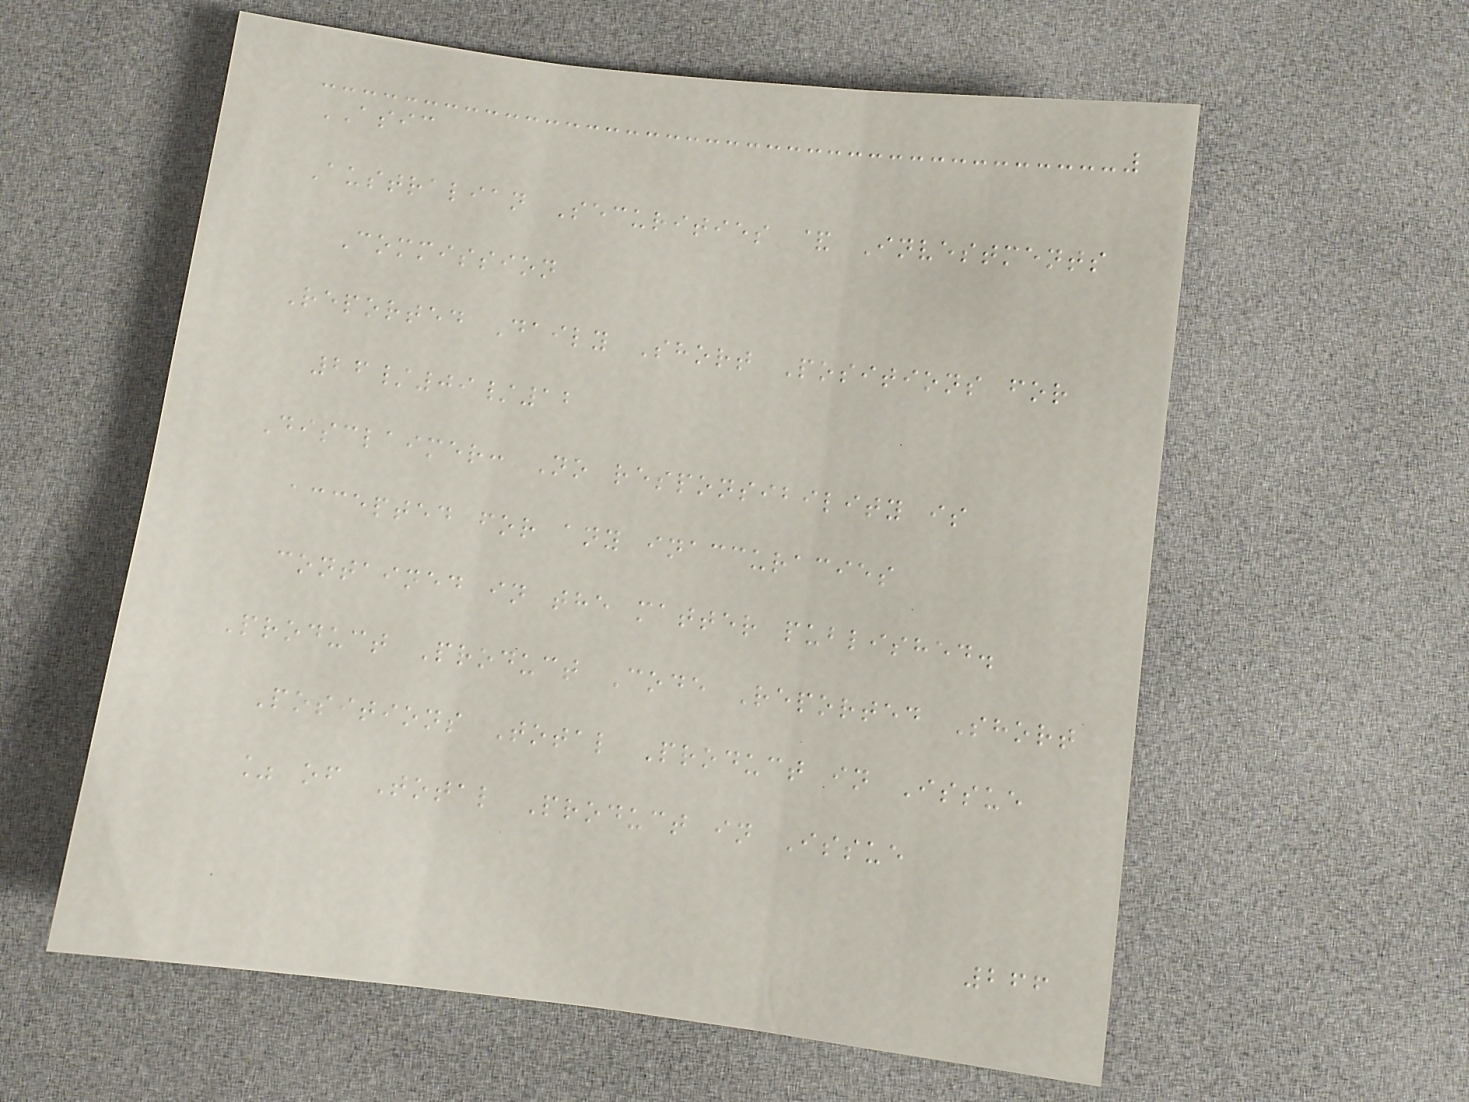ASIC
Australian Securities & Investments
Commission
Reported Daily Short Positions for
26/09/12
Disclaimer: No responsibility is
accepted for any inaccuracies
contained in the matter published.
Product Product Code Reported Short
Positions Total Product in Issue
% of Total Product in Issue
266
